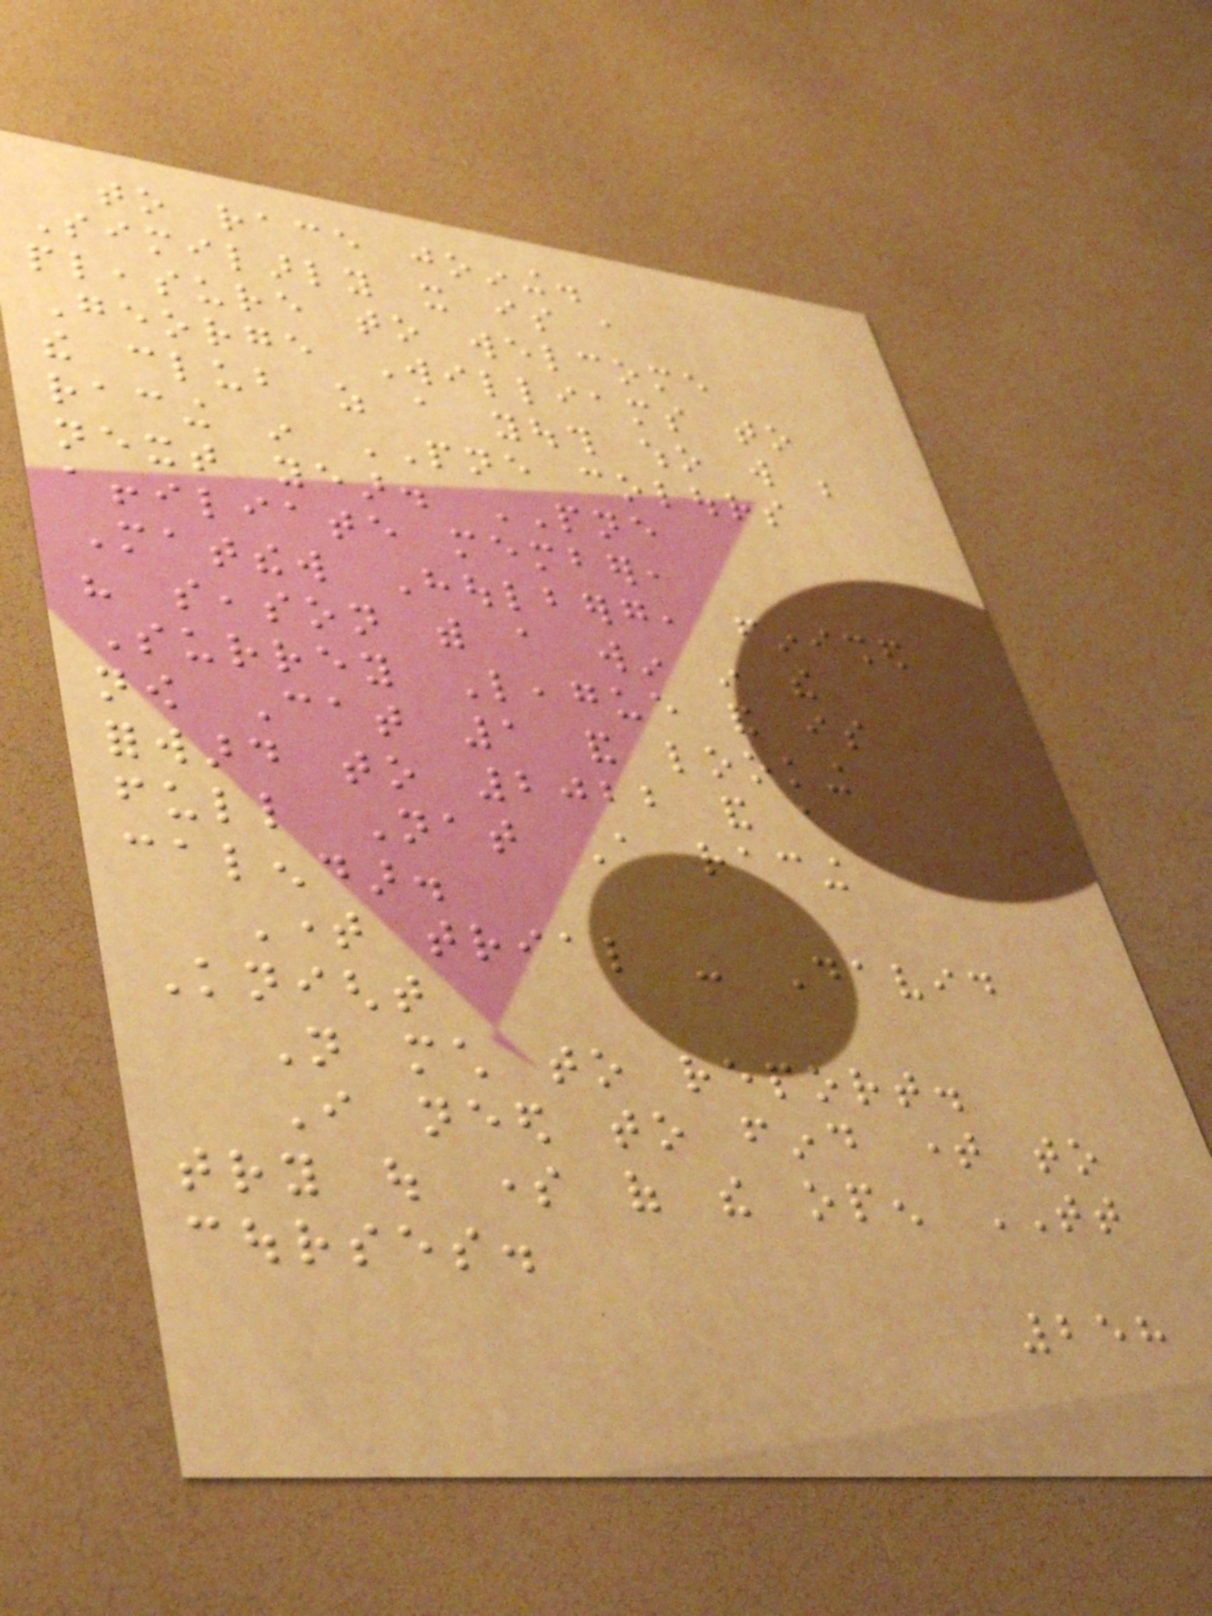to race joining.
Similarly it is a
pleasure to welcome
George Williams to
the club as a youth who will be
racing in PNE colours
next year. PNE
affiliate member,
Matthew Houlberg, finished
his season with a win in the
Surrey League and is
now Cat 1 and looking
forward to 2022 and a
full Nat A racing
calendar.
Time trial - David
Knight
Not much to report.
I need to find time to
try out some of the open TT
courses.
258
